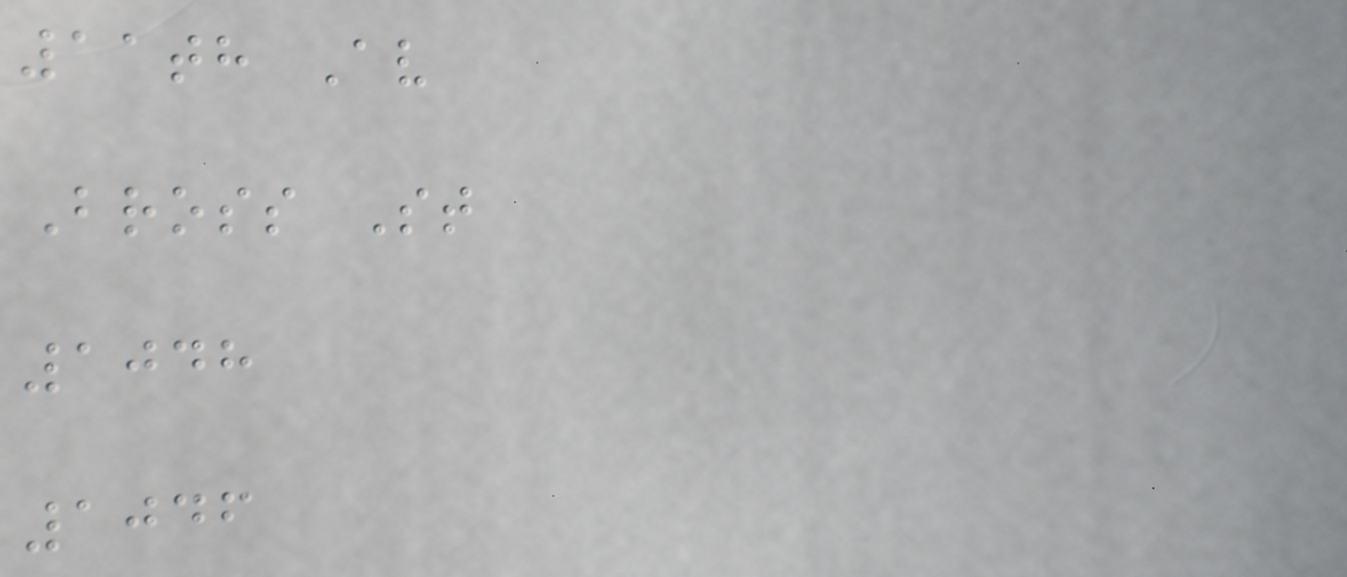11th Av
Bross St
1048
1046
